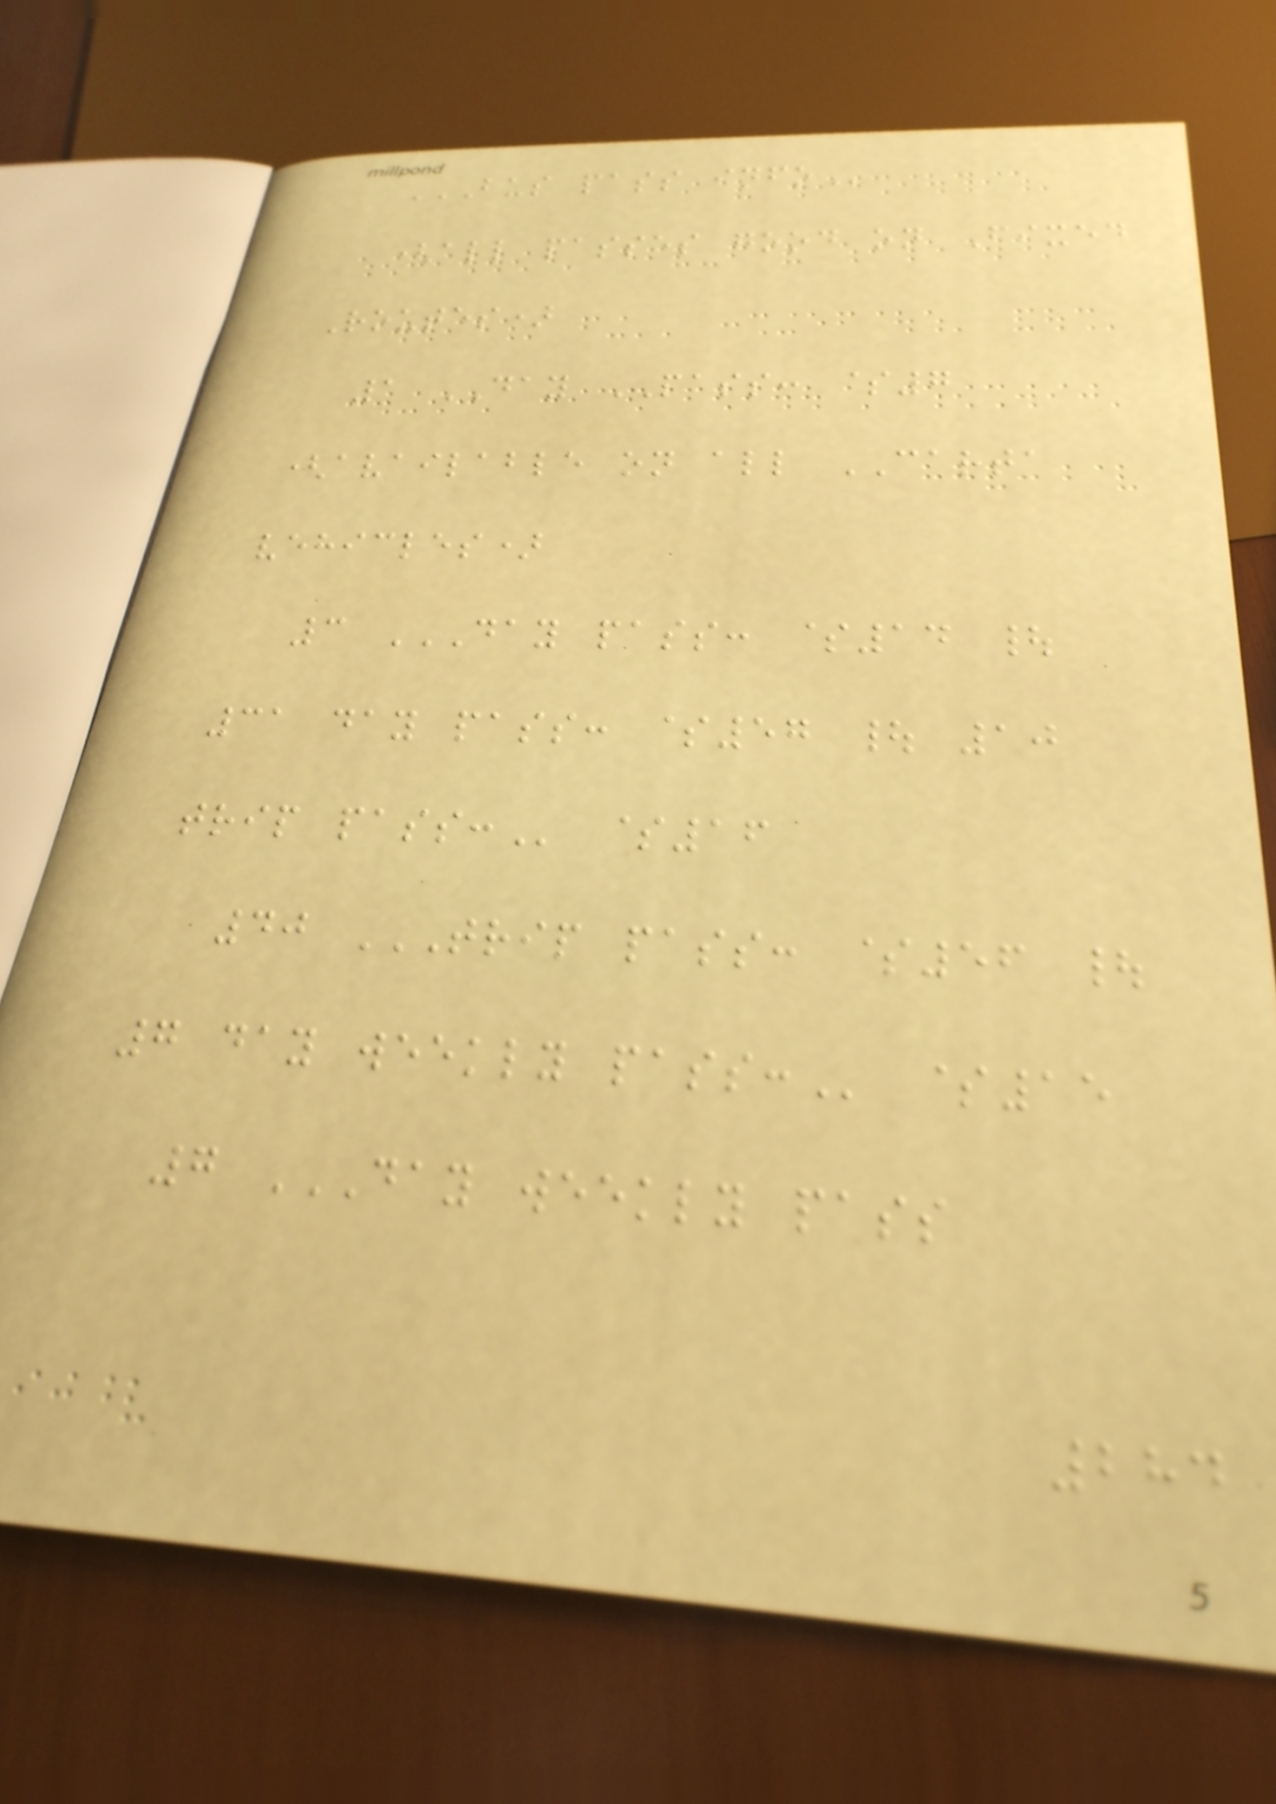BUS PASS INFO
(all passes good on Fixed
Routes)
1 DAY PASS: $7
(available on all CARTA
vehicles)
3 DAY PASS: $14 |
31 DAY PASS: $57 | 10
TRIP PASS: $16
40 TRIP PASS: $56 |
7 DAY WEEKLY PASS: $15
7 DAY WEEKLY PASS
284
